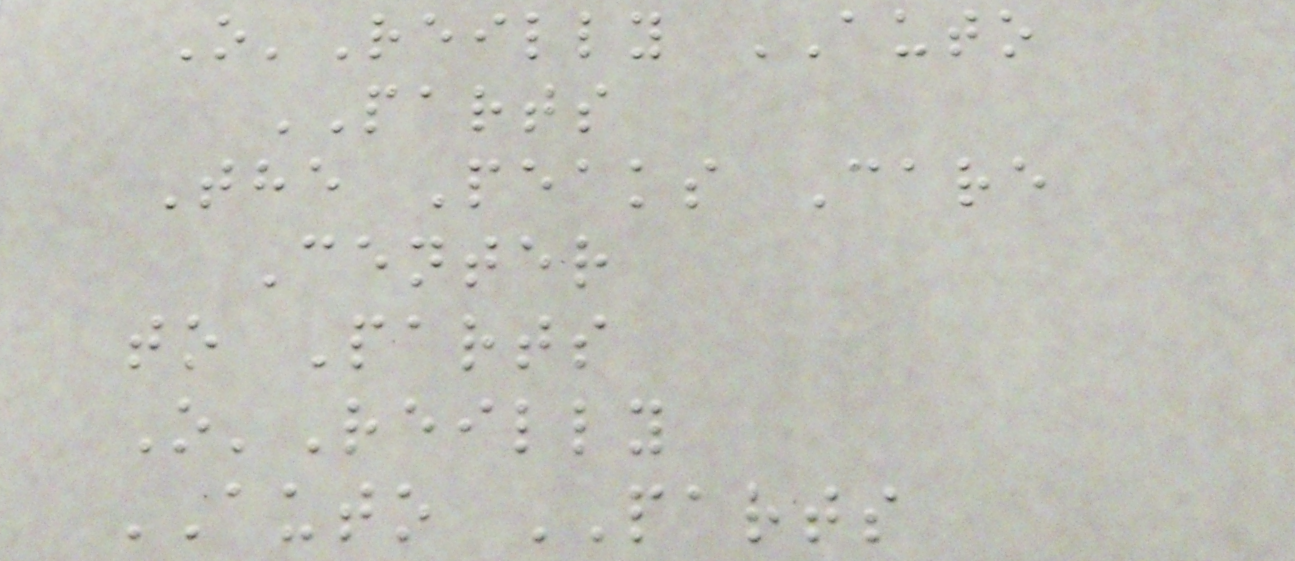O'Reilly AUTO
PARTS
The Peaks Care
Center
to Parts
O'Reilly
AUTO PARTS
